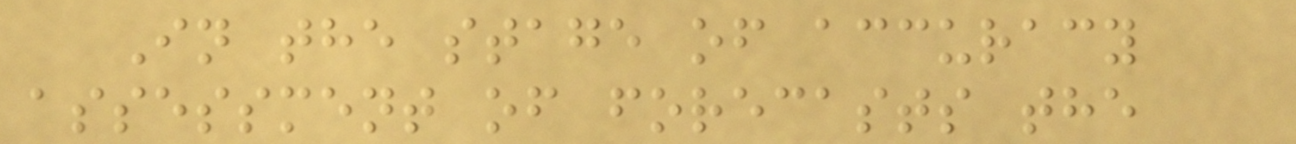In the stage of accuracy
assessment of forecasts the
